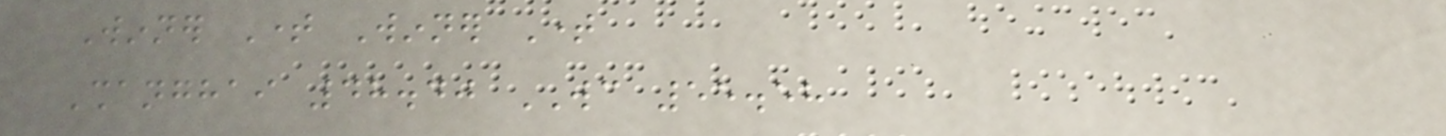Winner Time Winner Time
Shanghai 48.40 WC 55.58
